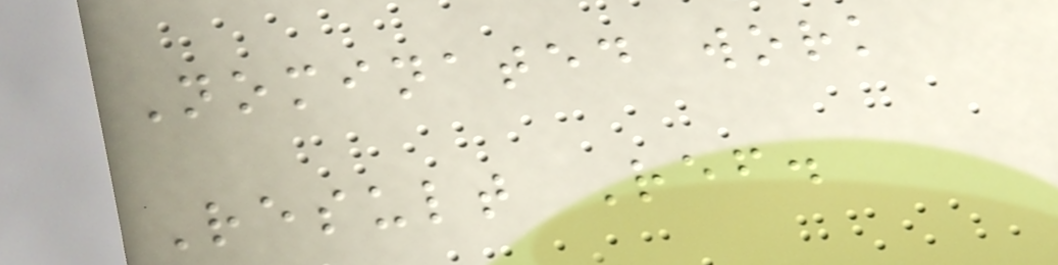Nominated work
Result Ref.
